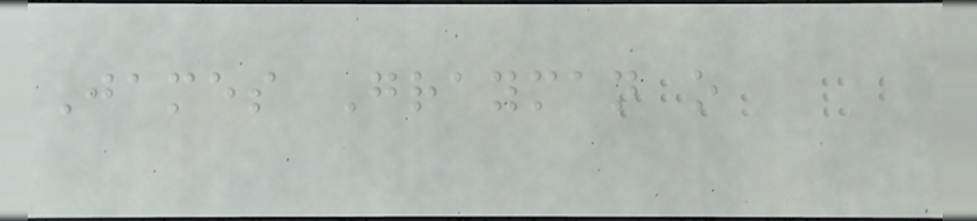James Grayman o
